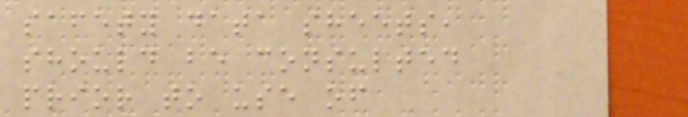safety data sheets,
should be consulted
prior to use of
